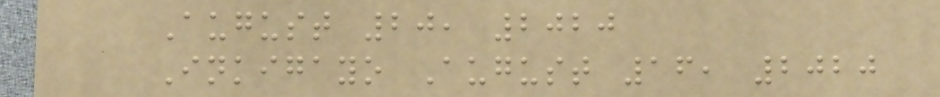August 20, 2020
Inkigayo August 16, 2020
